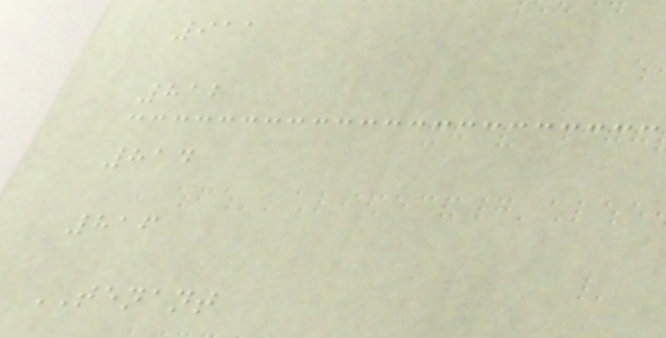911
812
814
816
TENANT
